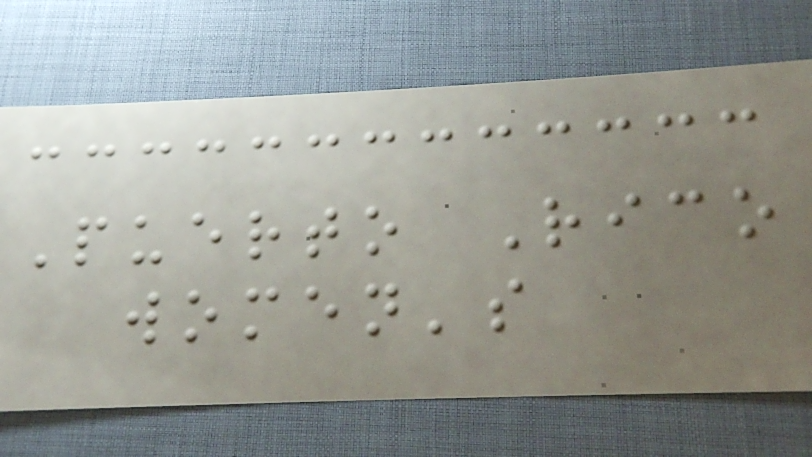Puerto Rico
women's
